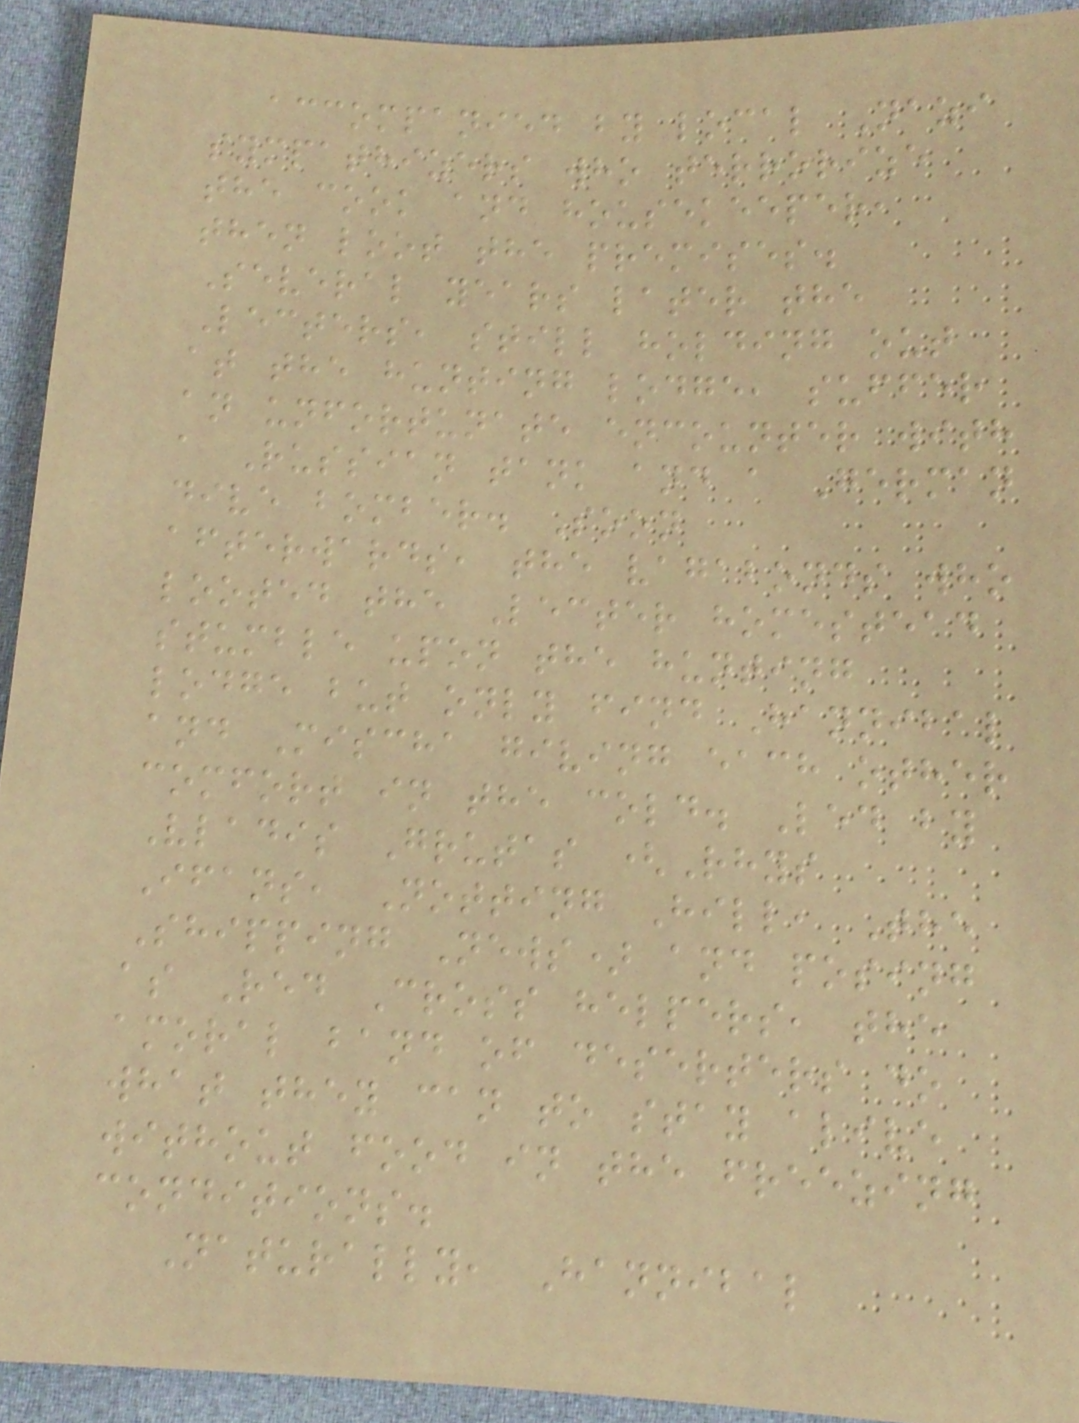accompanied by local Nazi
sympathizers who terrorize
the cook and housekeeper,
then loot the premises.
Several years later the
Lecters, still holding out
at the hunting lodge, suffer
an unfortunate encounter with
a Russian tank and a German
dive bomber. Soon
afterwards, the vagabonds who
looted the Lecter homestead
stumble upon the hunting
lodge but only find Hannibal
and Mischa giving each other
comfort in the cold. Led by
Vladis Grutas (Rhys
Ifans, Notting Hill, The
Shipping News) and posing
as Red Cross helpers, the
amoral band of deserters do
what they can to stay alive
without food in the freezing
conditions.
Naturally, Hannibal
